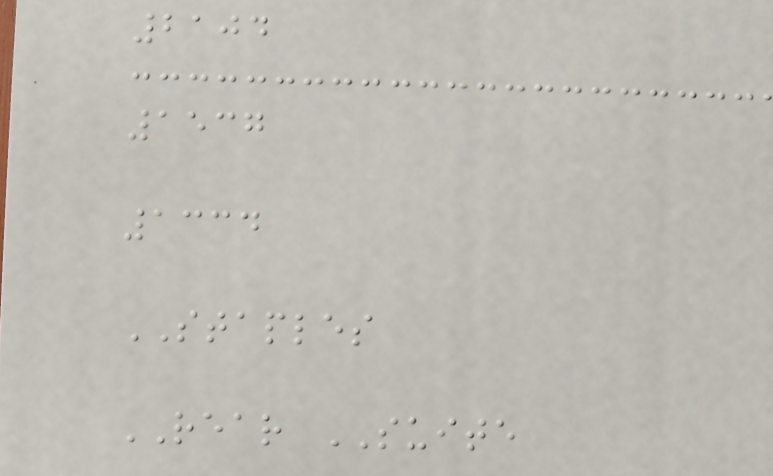2104
1537
1334
STAPLES
REAR SUITE
